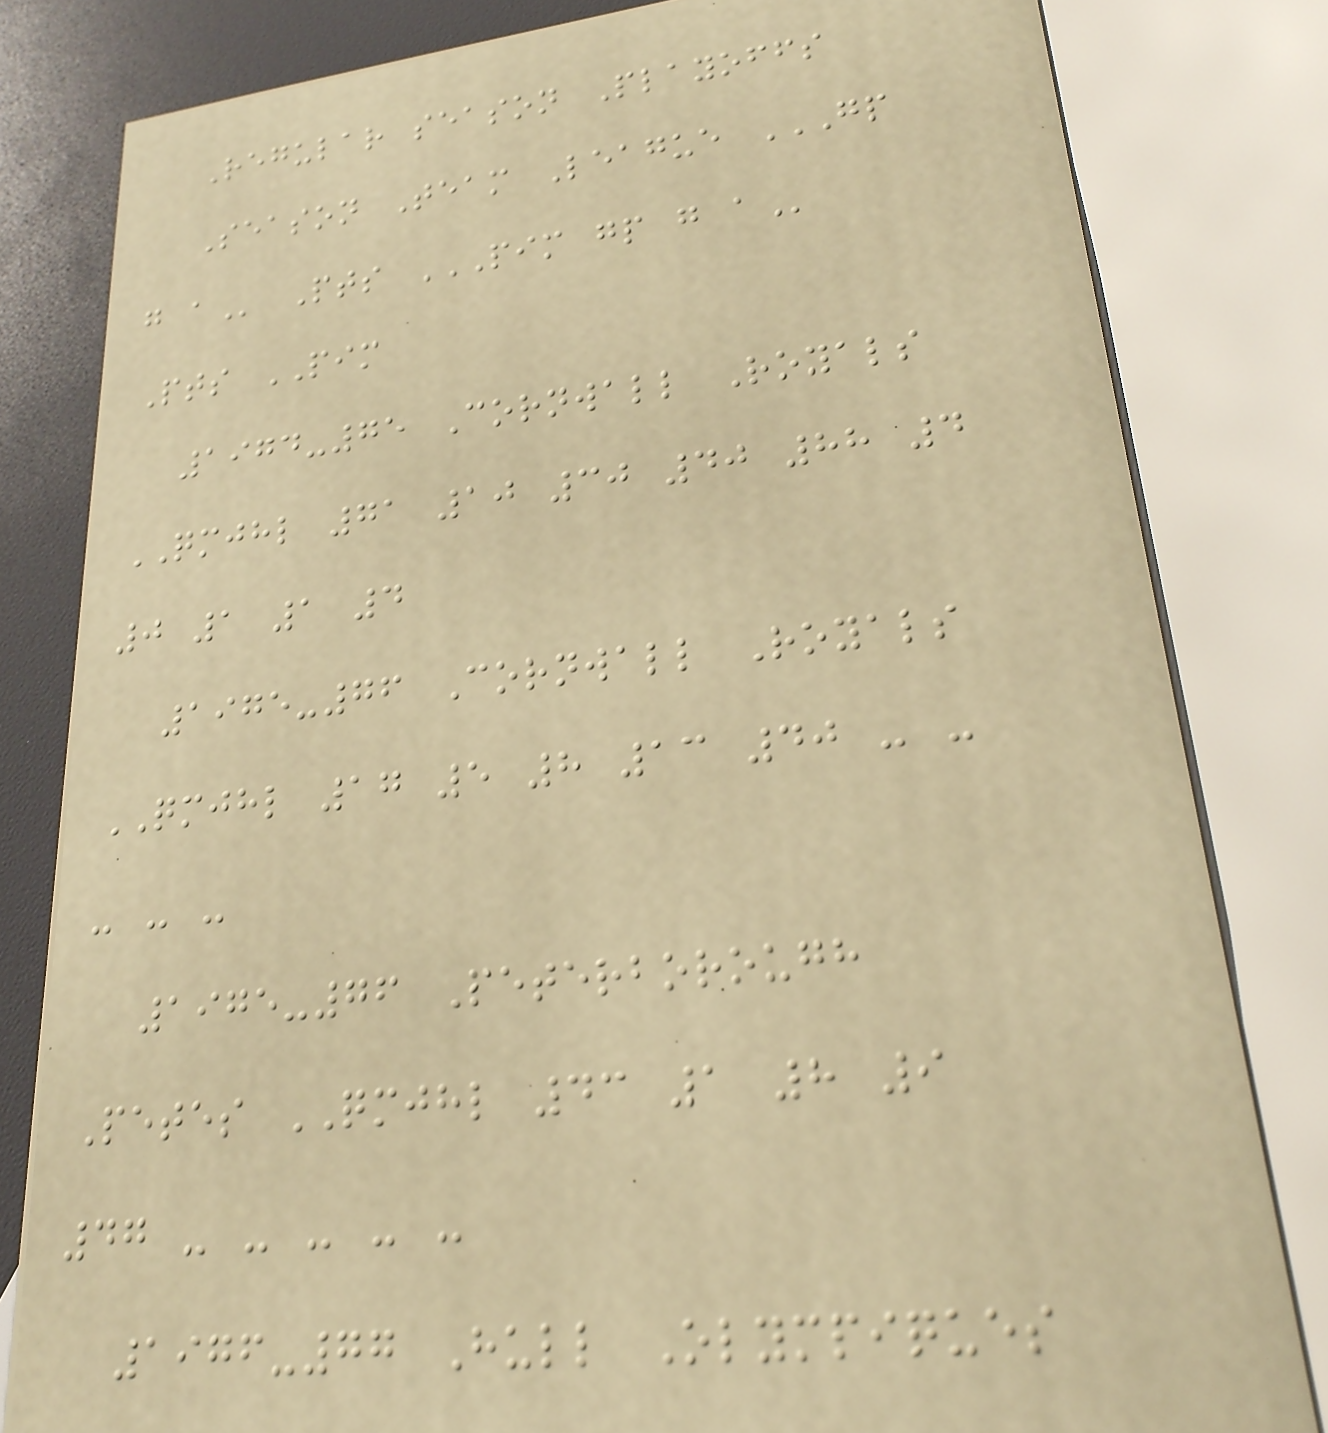Regular season Playoffs
Season Team League GP
G A Pts PIM GP G A
Pts PIM
1974-75 Cornwall Royals
QMJHL 71 10 30 40 88 4
0 1 1 4
1975-76 Cornwall Royals
QMJHL 17 5 8 13 40 - -
- - -
1975-76 Peterborough
Petes QMJHL 43 1 8 9
47 - - - - -
1976-77 Hull Olympiques
